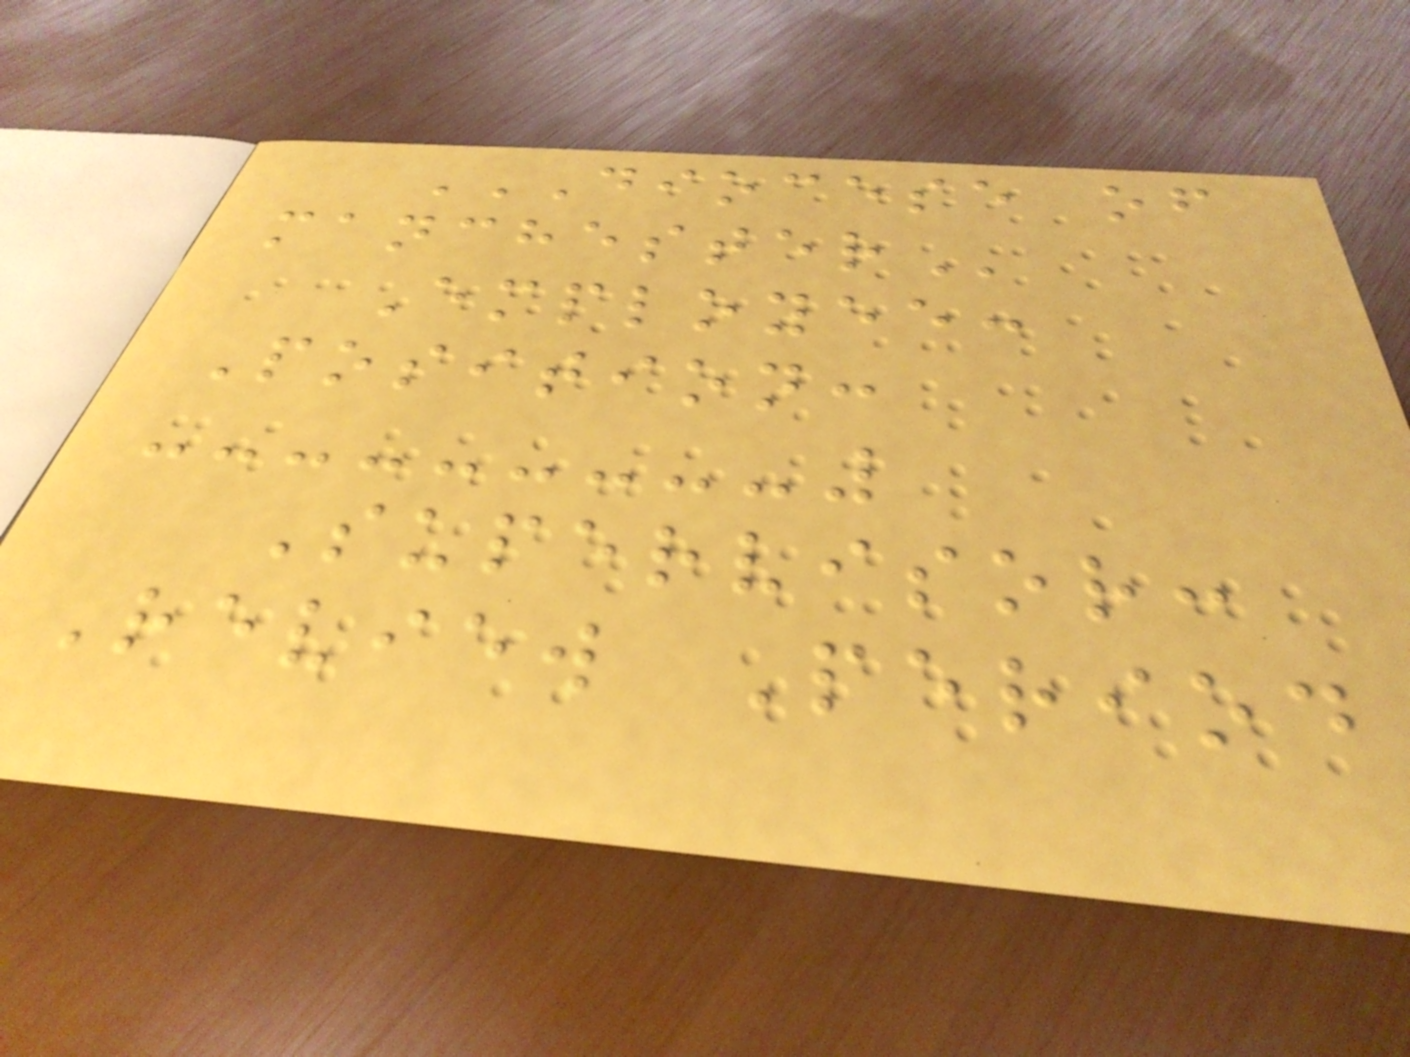DIOCESE OF
MANCHESTER
Employee:
Position:
Supervisor:
Review Period
